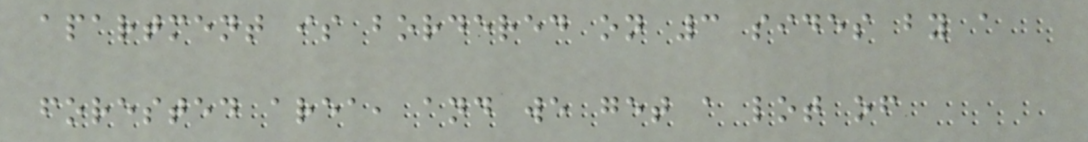apartment is bordered on 3 sides by a
forested area, and we get a lot of
